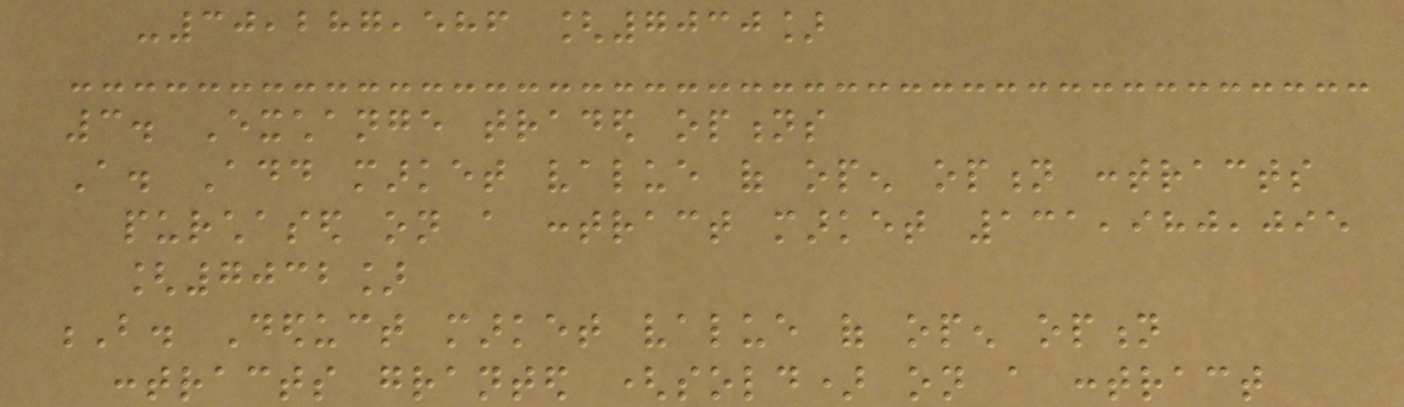-30,287,586 [7030]
3. Exchange traded options
A. Add market value of open option contracts
purchased on a contract market 131,980,095
[7032]
B. Deduct market value of open option
contracts granted (sold) on a contract
